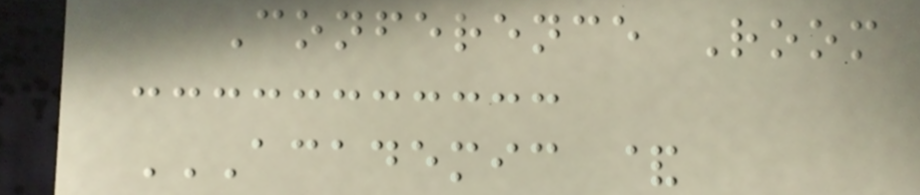Conference Room
ACADEMIC &
